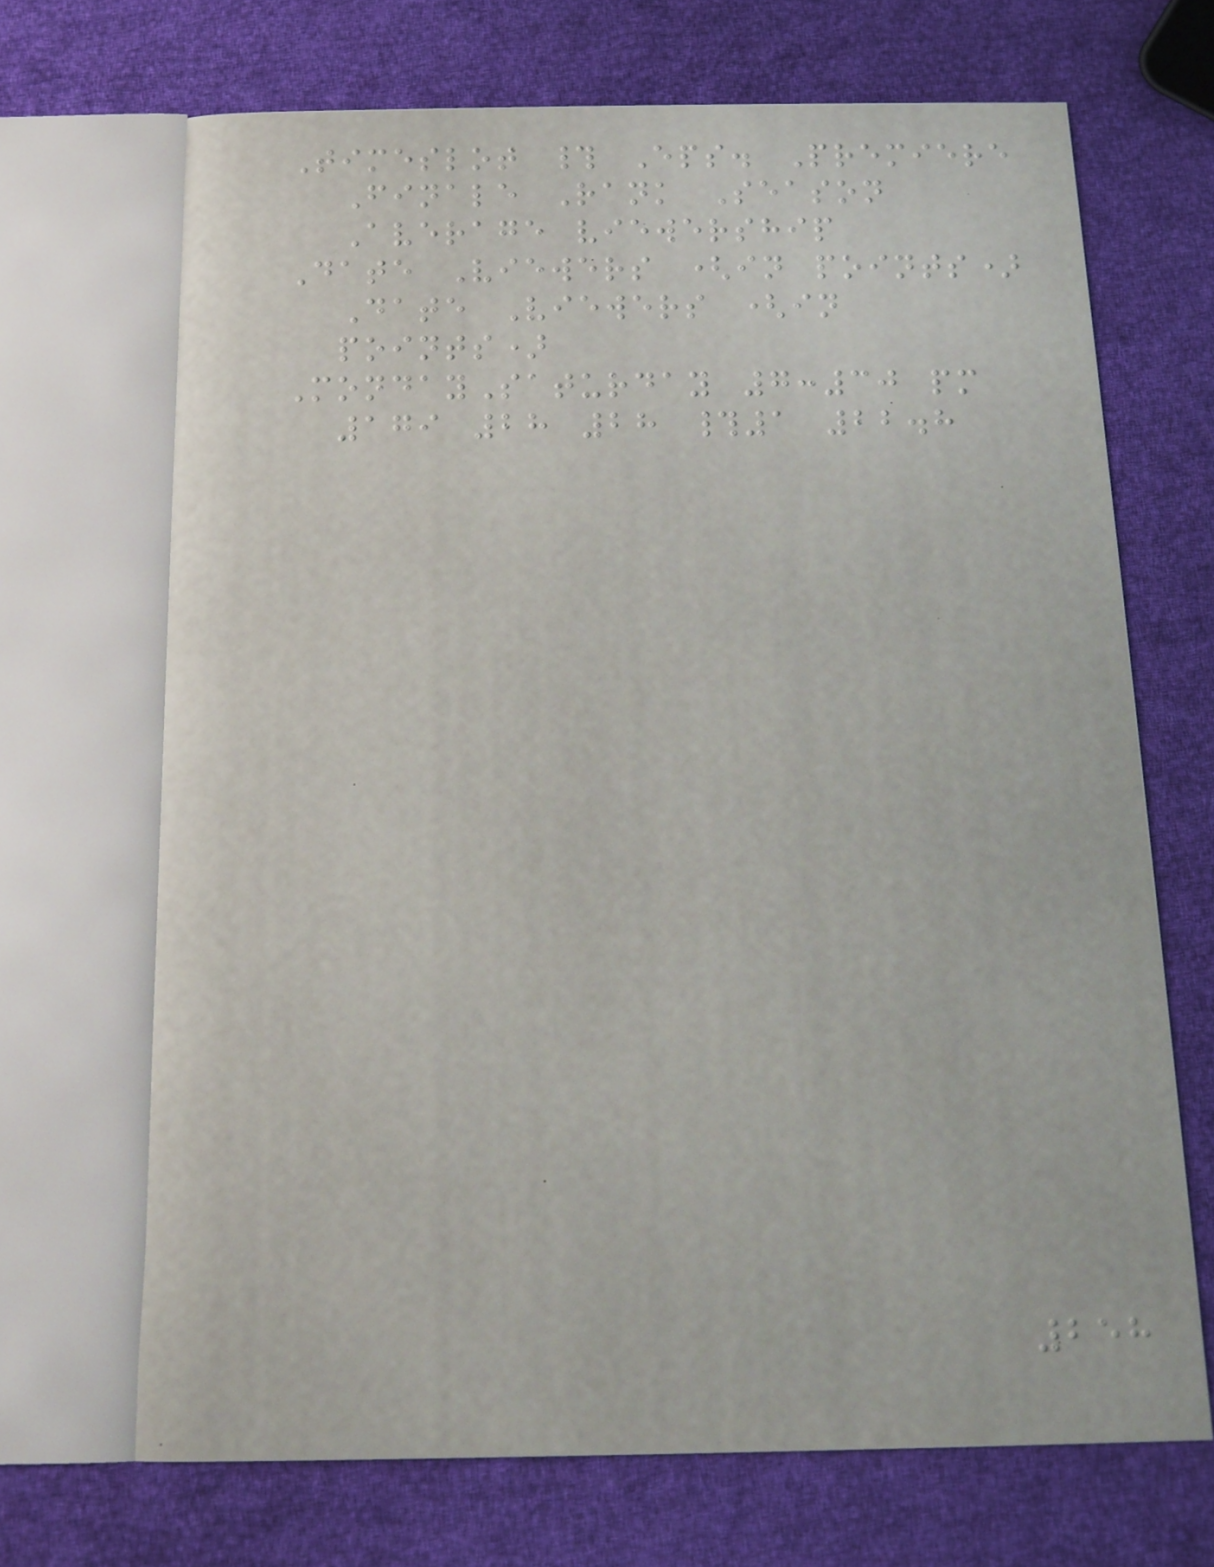Timeslot # Eps. Premiere
Finale Rank Season
Average viewership
Date Viewers (in points)
Date Viewers (in
points)
MondaySaturday 7:30 pm
179 28 28 #1 22.8
258
